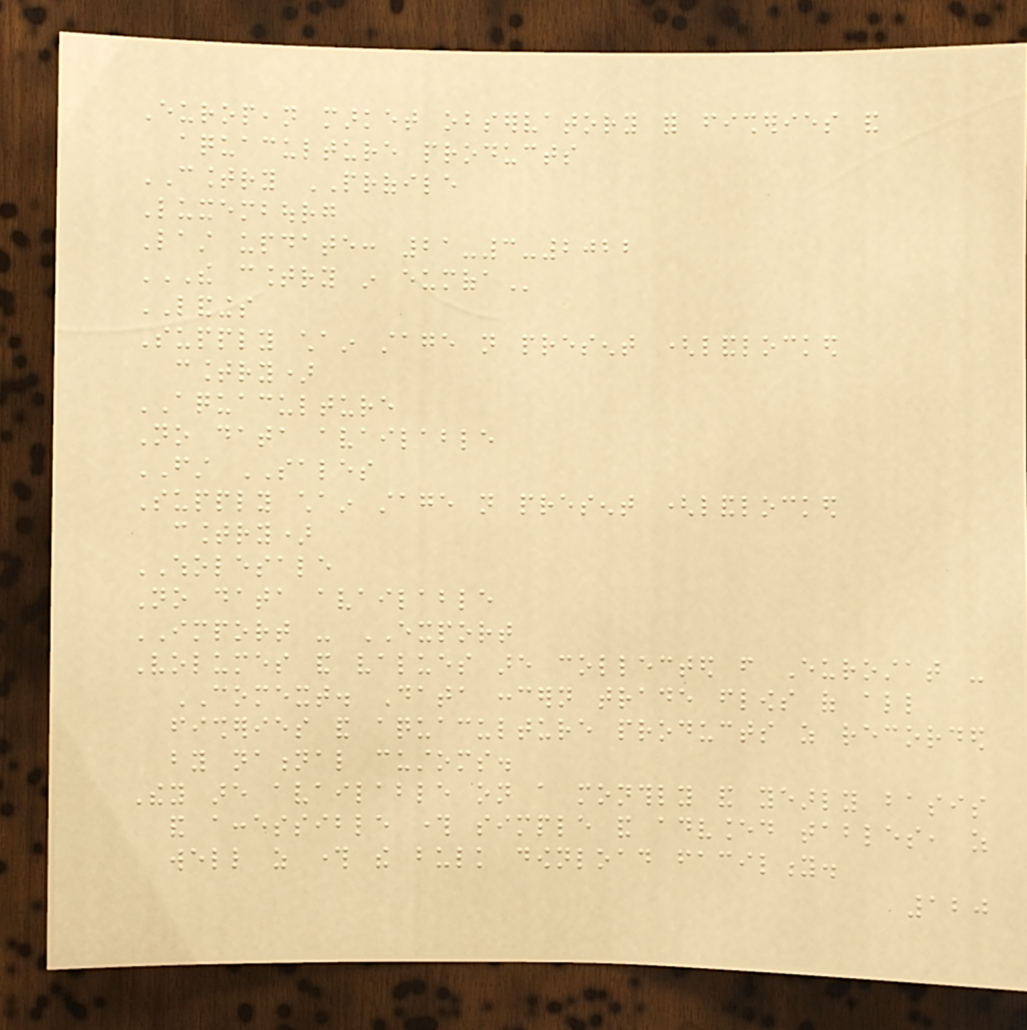European market observatory for fisheries and
aquaculture products
COUNTRY PROFILE
Luxembourg
Last update: 21-3-2022
THE COUNTRY IN EUMOFA
LANDINGS
Supply chain stage not present (landlocked
country)
AQUACULTURE
No data available
FIRST SALES
Supply chain stage not present (landlocked
country)
WHOLESALE
No data available
IMPORT - EXPORT
Volumes and values are collected from Eurostat -
COMEXT. Data concern trade flows of all
fisheries and aquaculture products as recorded
by national customs.
They are available on a monthly and yearly basis
and accessible through simple and advanced tables, as
well as through the bulk download facility.
120
